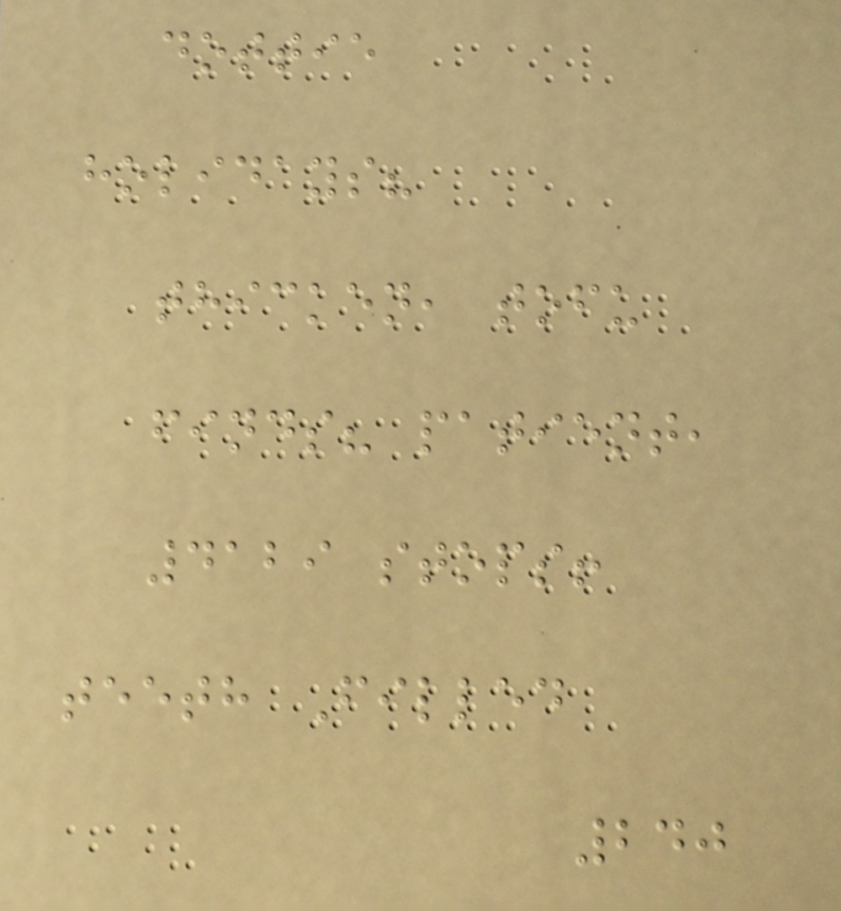dottie
holidays?
thicken, tofu
finds? patient,
4129 stops!
teeth Filled
240
